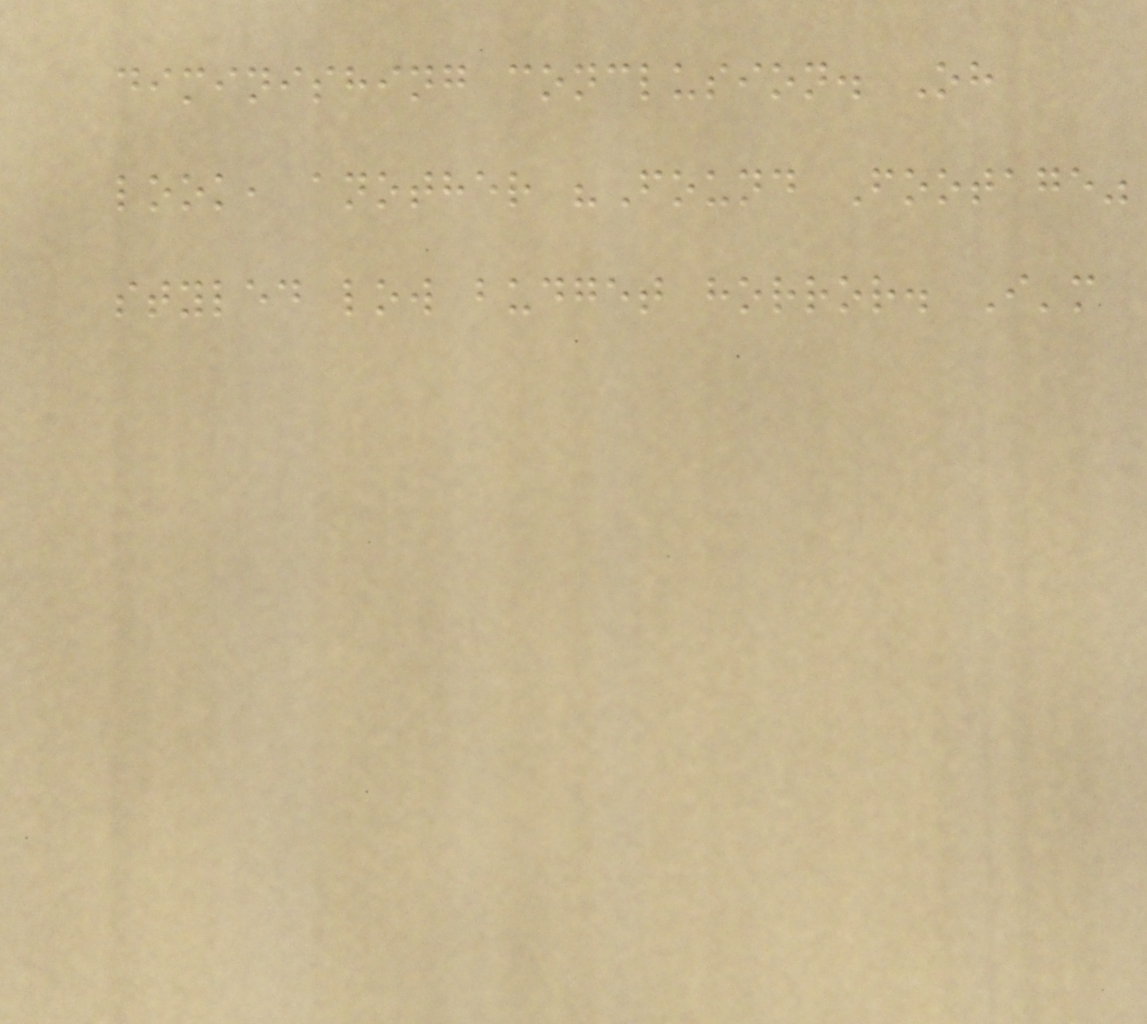diminishing conclusion. Oh
look, another "Found Footage"
styled low budget horror. I'm
